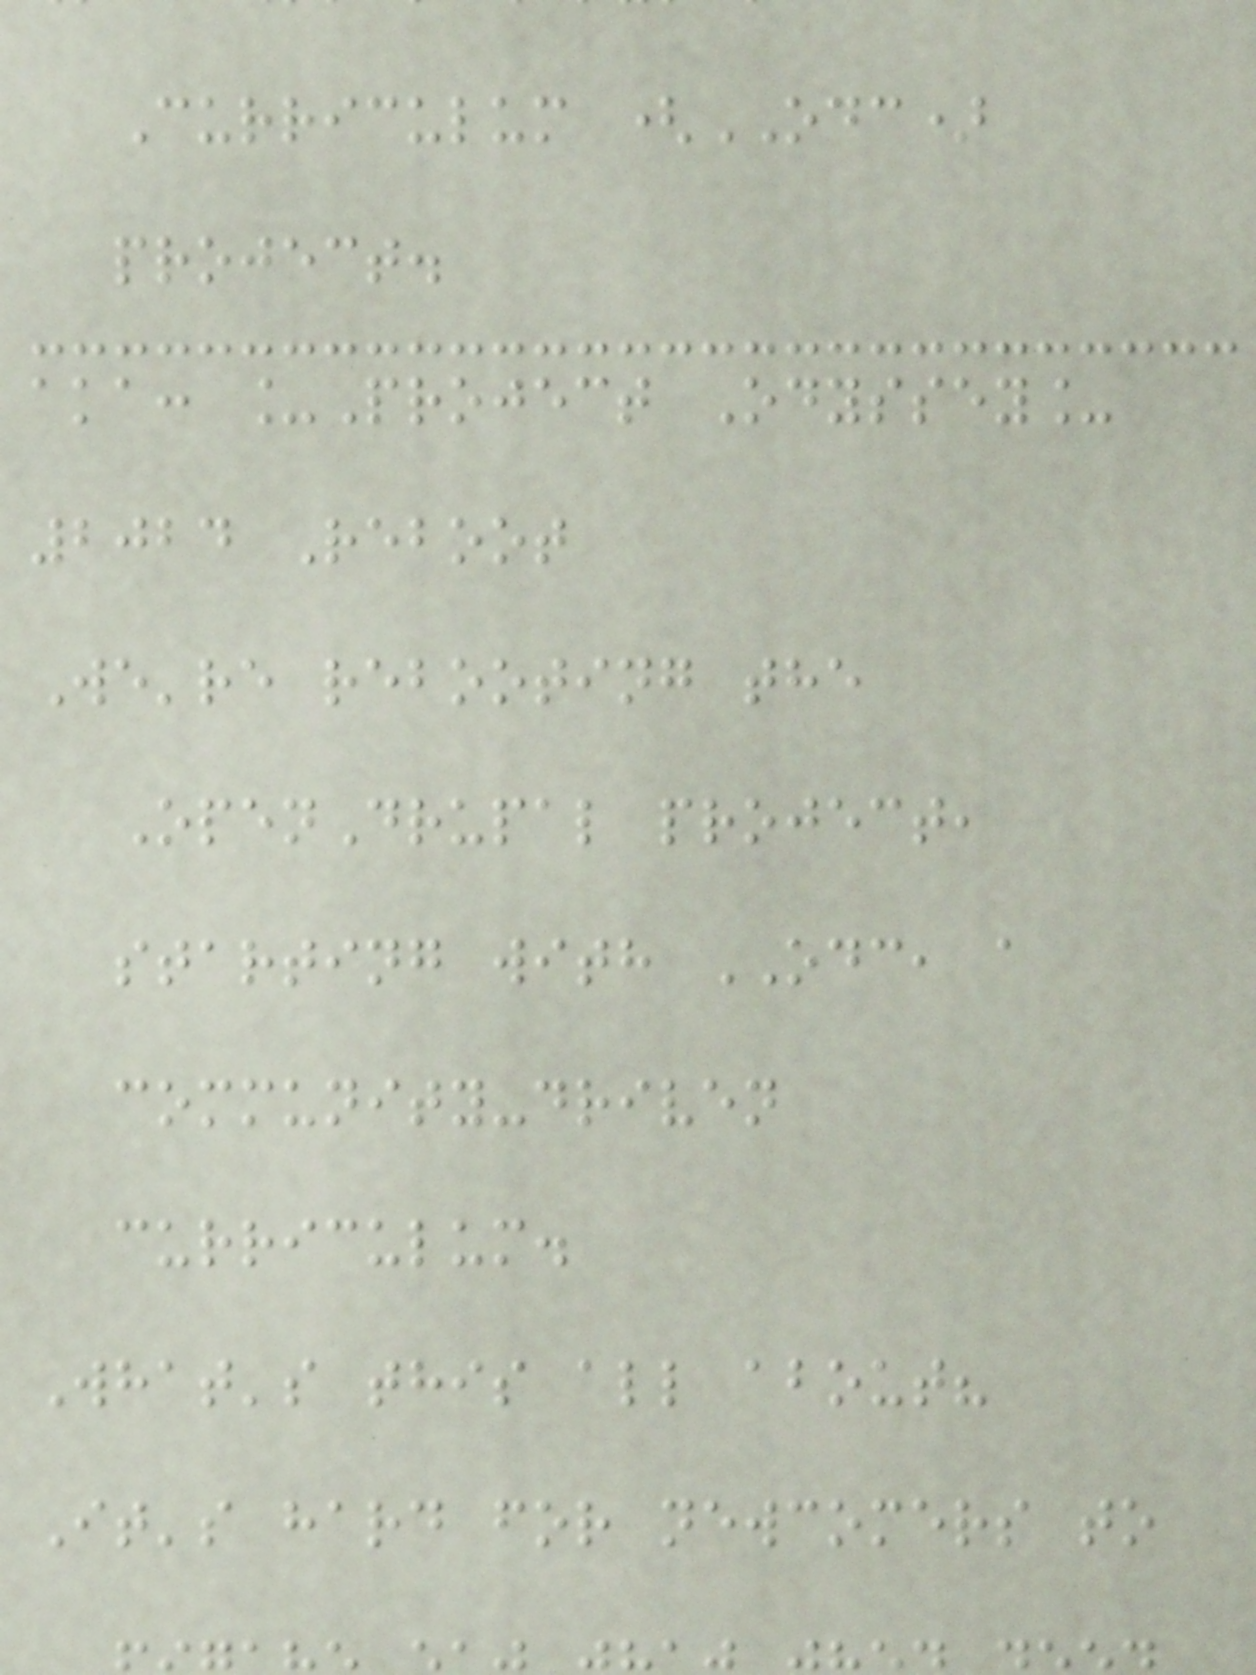Curriculum (ODC)
project.
aka: _Project Odyssey_
2024 Reboot
We're rebooting the
OpenDrupal project,
starting with ODC, a
community-driven
curriculum.
What's this all about?
It's hard for newcomers to
